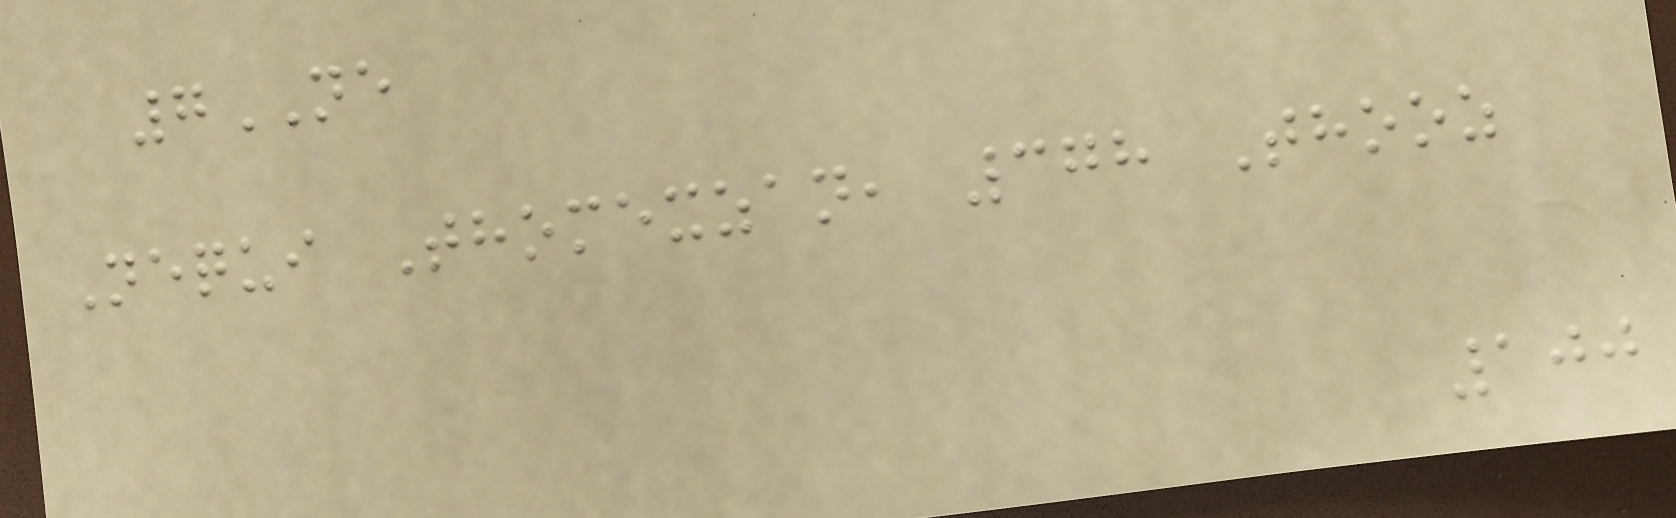7NE
Nequi Thomexzan, 378 Thooz
100
